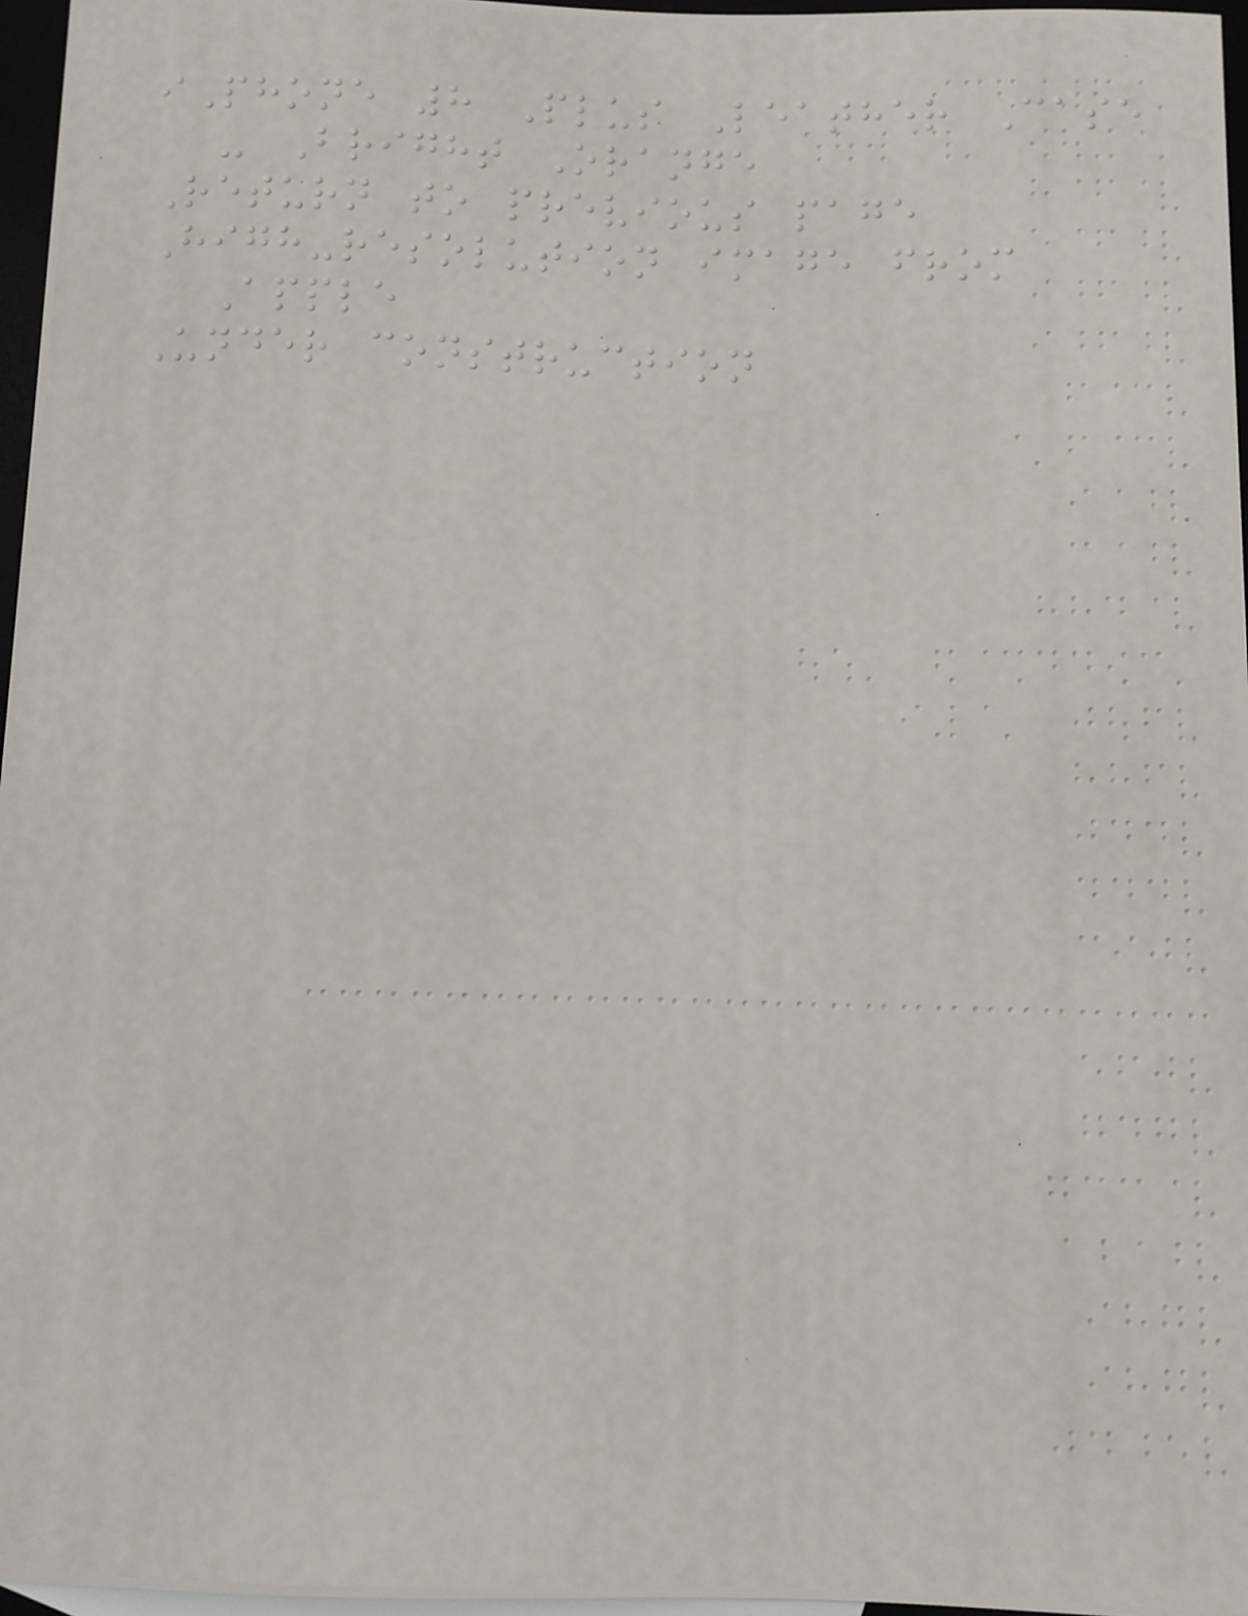iPhone 8 Plus Leather Case
- Bright Orange
Return to previous page
High-resolution image from
Apple
Under construction
